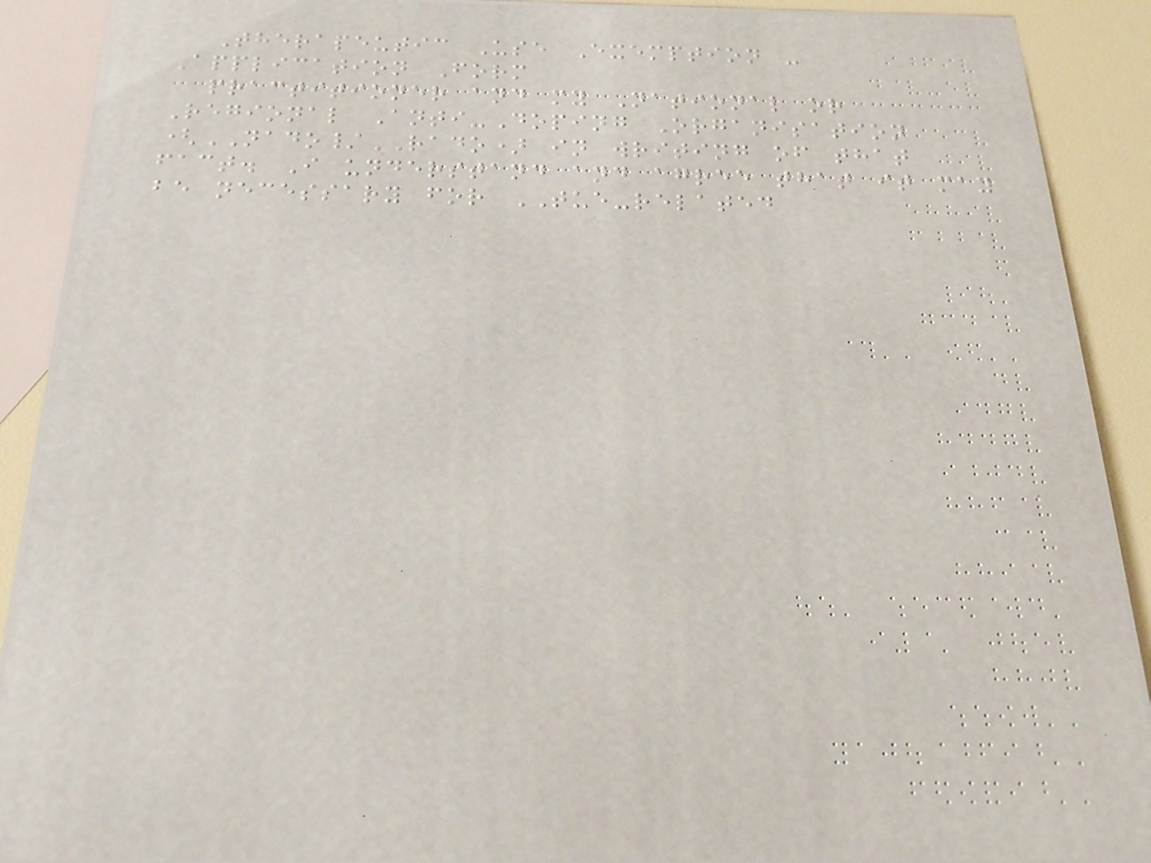Therapeutic Use Exemption -
Application Form
practitioner and my National or
Regional Anti-Doping Organisation
(NADO/RADO) in writing of that
fact. I understand and agree that it may
be necessary for TUE-related
